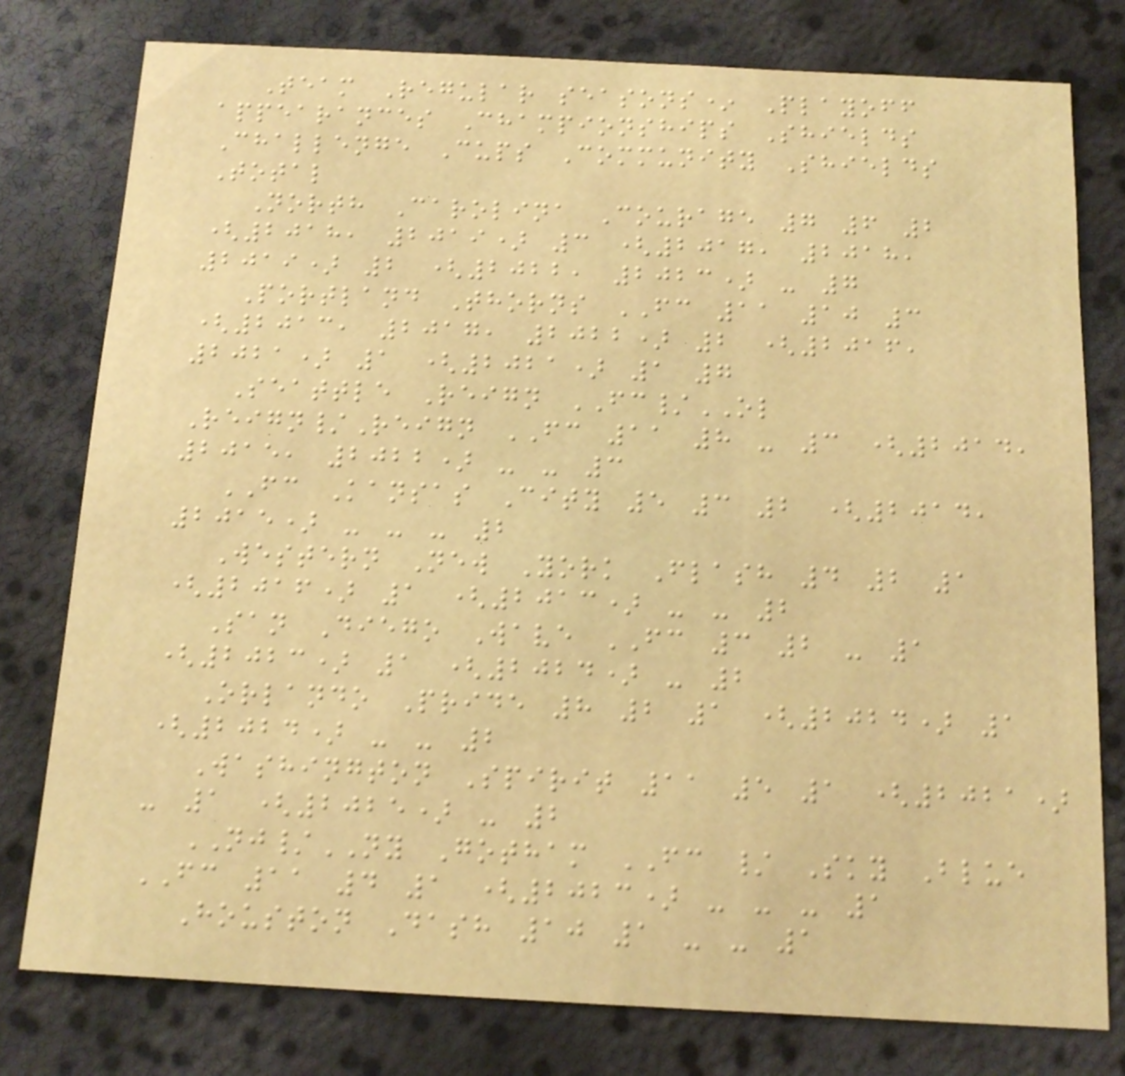Team Regular seasons* Playoff
appearances Championships Shields
Challenge Cups Community Shields
Total
North Carolina Courage 7 6 2
(2018, 2019) 3 (2017, 2018,
2019) 2 (2022, 2023) - 7
Portland Thorns FC 11 10 3
(2013, 2017, 2022) 2 (2016,
2021) 1 (2021) 1 7
Seattle Reign FC/OL
Reign/Reign FC 11 8 - 3 (2014,
2015, 2022) - - 3
FC Kansas City 5 3 2 (2014,
2015) - - - 2
Western New York Flash 4 2 1
(2016) 1 (2013) - - 2
San Diego Wave FC 3 2 - 1
(2023) 1 (2024) - 2
Orlando Pride 8 2 1 (2024) 1
(2024) - - 2
Washington Spirit 11 5 1 (2021)
- 1 (2025) - 2
NJ/NY Gotham FC / Sky Blue
FC 11 4 1 (2023) - - - 1
Houston Dash 10 1 - - 1
